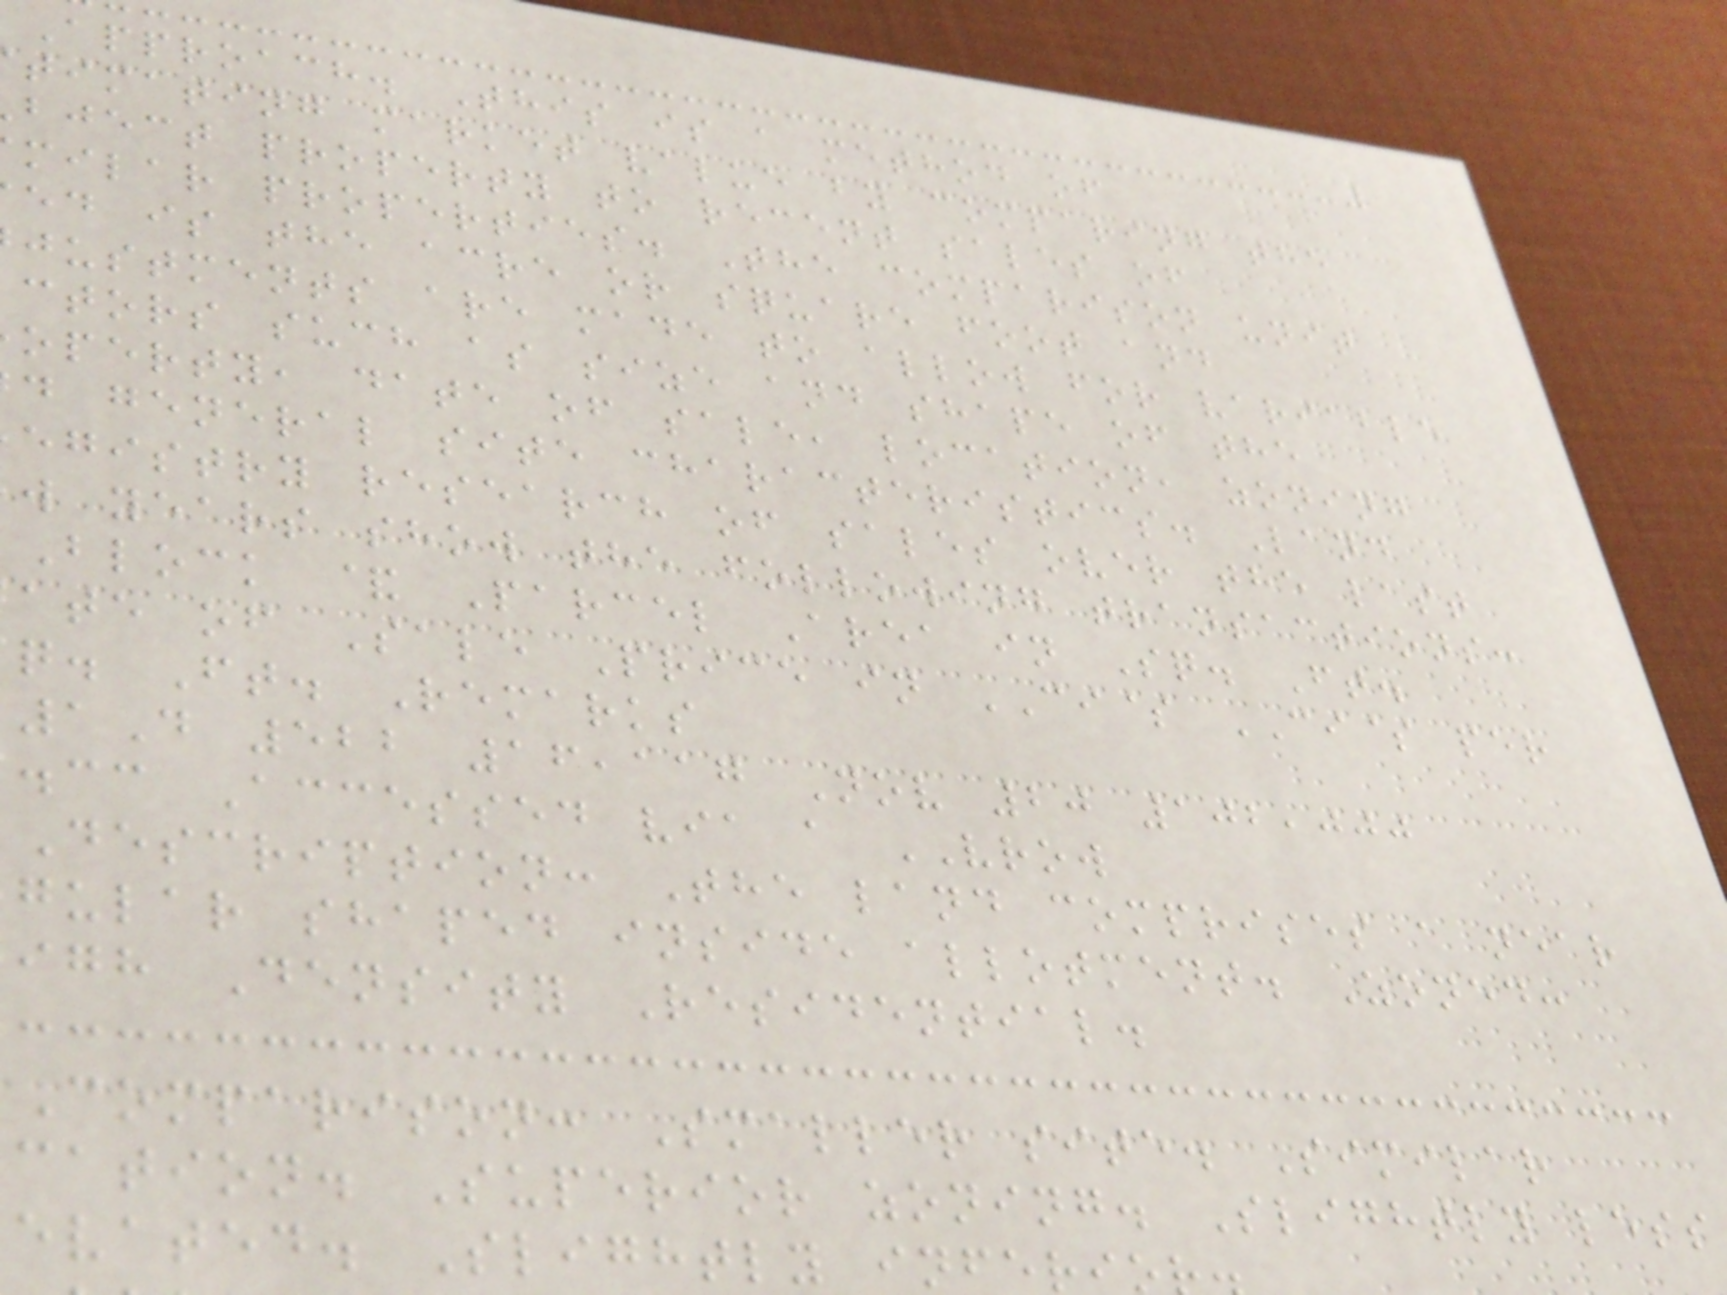Approach. This is a method of
timating market value by comparing the
bject property to recent sales of
milar properties. The comparison unit
ed is the acre or square foot and
justments are made to allow for variable
ctors such as size and shape of the
operty, date of sale, location, zoning
d general site characteristics. Land
egistry research of sales over the last
w years show the following transactions:
Block & Parcel Area in Sq. Ft.
ate of Sale Price in CI$ CI$ per
q. Ft. Remarks
1D 522 16,117 Nov 20 102,000
.cc Accessed via a VROW
Description: The land comprises a near
gular shaped inside allotment. Zoned:
igh Density Residential.
Comparison: Smaller site. Similar
cation. Superior zoning. Slightly less
evated. Slightly infer
